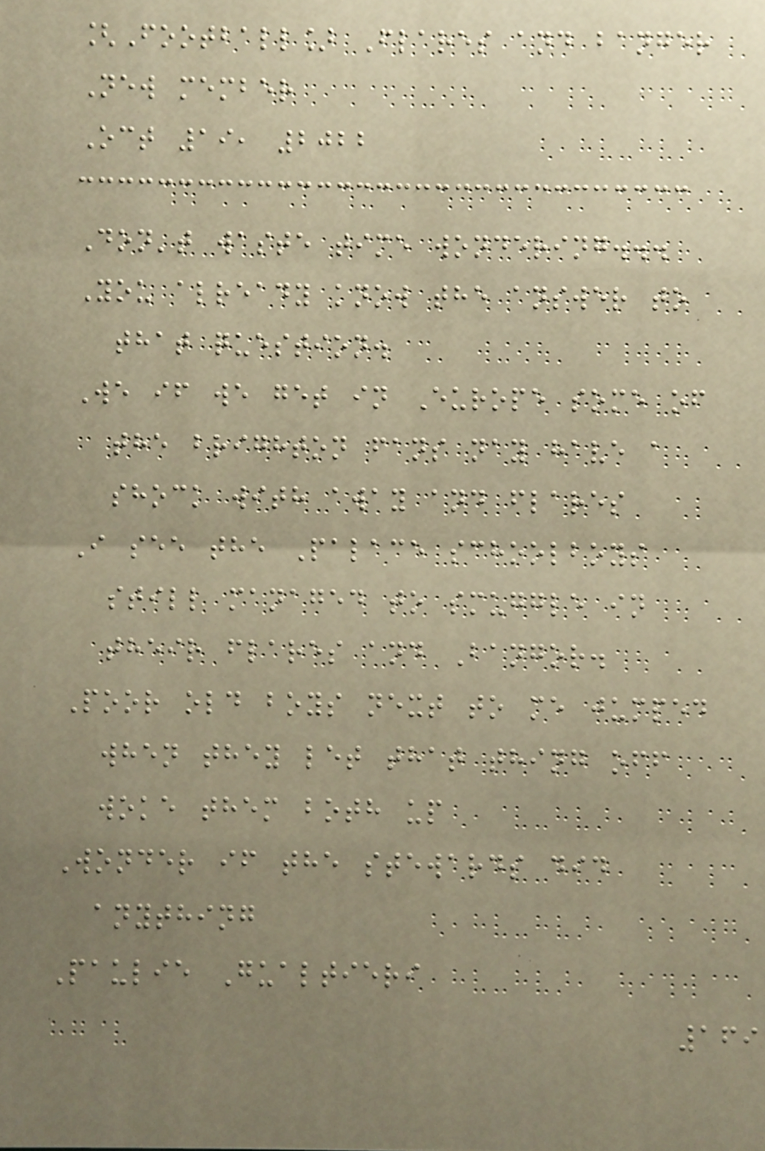[Football] Flares and banger
New member
Oct 19, 2022
Don't waste time wondering...
You already know the answer to
that question.
We if we get in Europe some of
the brighton fans nay have a
shock with away and flares
I see the Palace schoolboys
still managed to smuggle in
their flares and Bangor.
Poor old boys next to me jumped
when they let that thing off
woke them both up
Wonder if the stewards did
anything
Paulie Gualtieri
169
